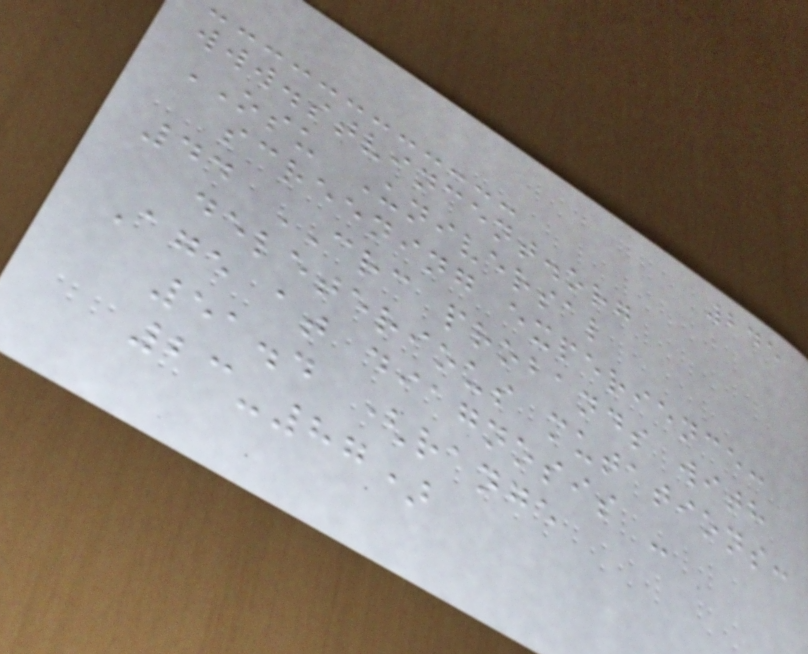245
www.stvincent.org
OSU Universal
screening experience:
44 CRC probands with
deleterious mutations:
Age at diagnosis -
51.4 (range
23-87)
